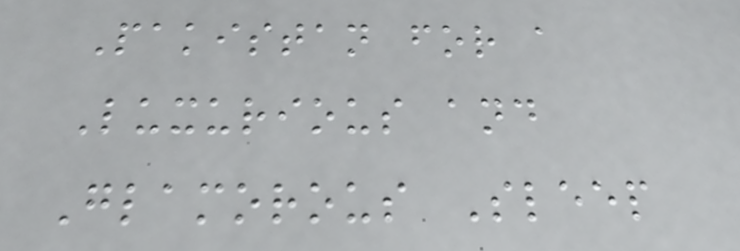Pakistan for a
Luxurious and
Glamorous Sleep
